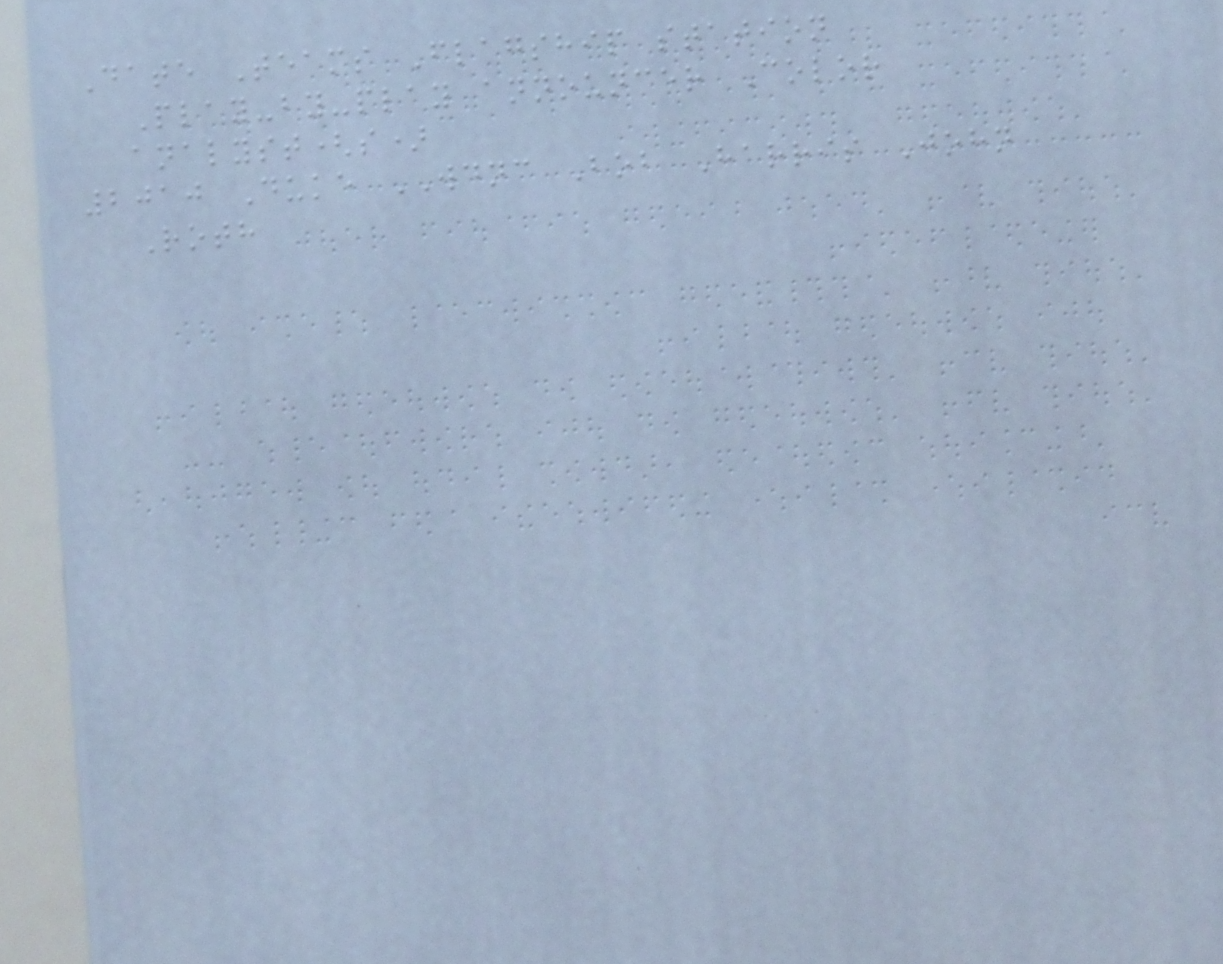Date Teams Flagship station
Play-by-play announcer Color
analyst(s)
2010 Duke WDNC Bob Harris John
Roth
